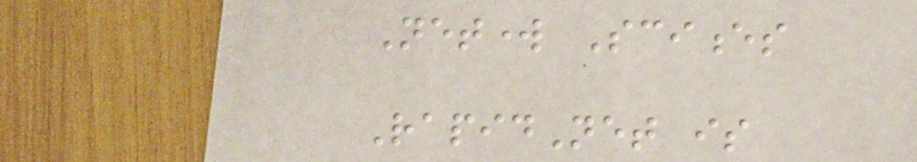Network Sciences
RapidNet is
